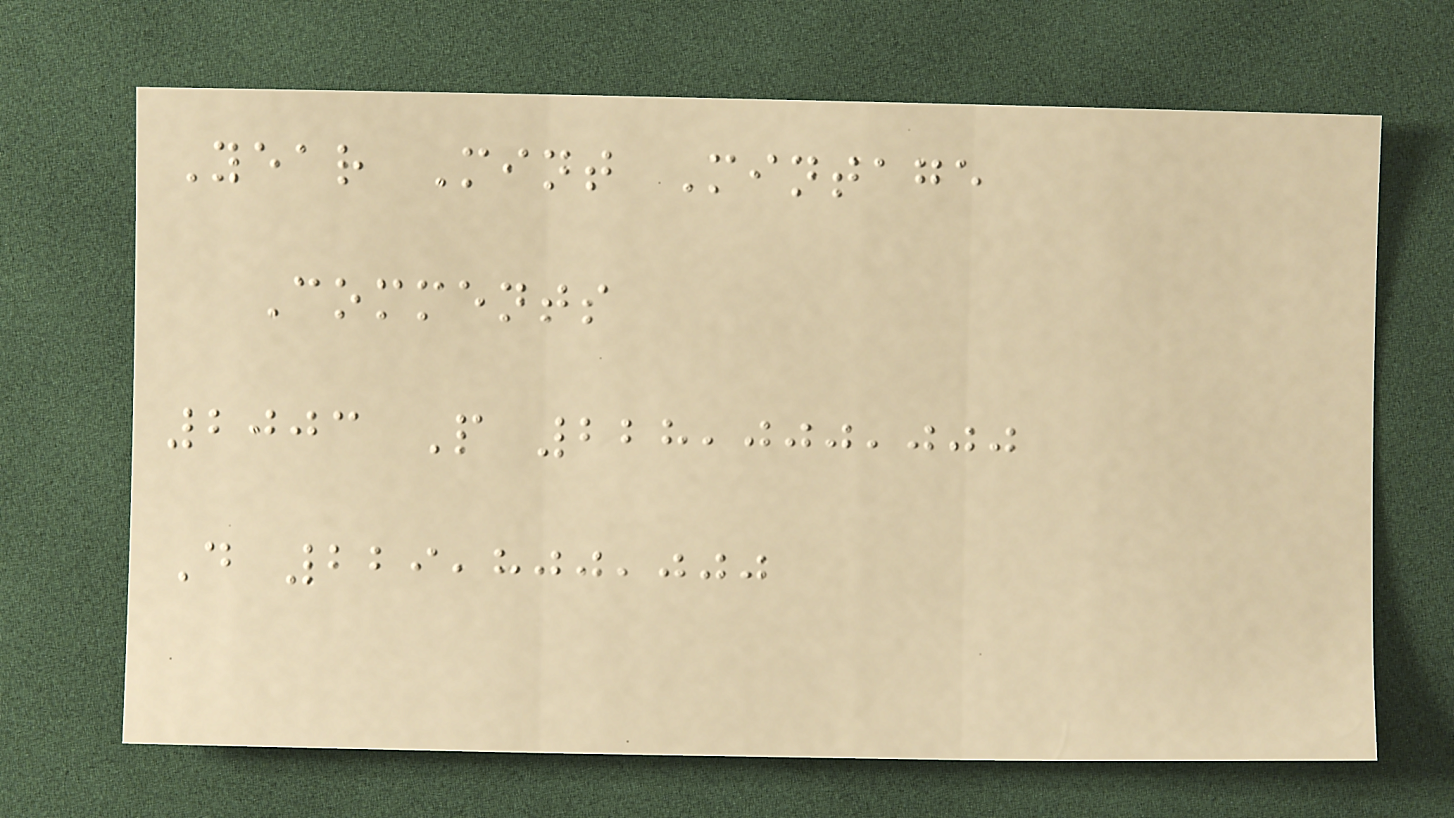Year Mint Mintage
Comments
2003 P 228,000,000
D 229,800,000
